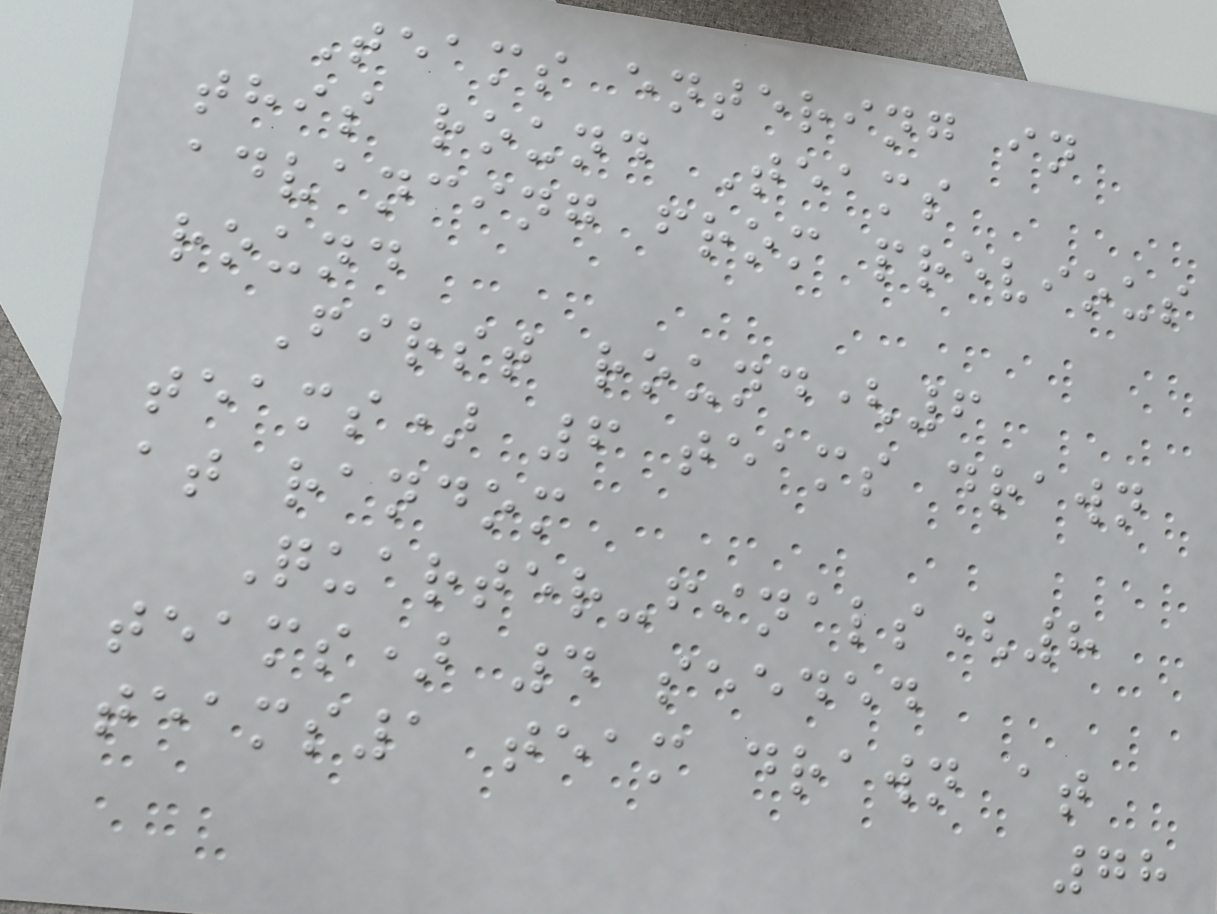Teams entering in
this round Teams
advancing from previous
round
First round(6
teams) 6 teams drawn
at random
Quarter-finals(8
teams) 4 seeded
teams1 team drawn at
78
